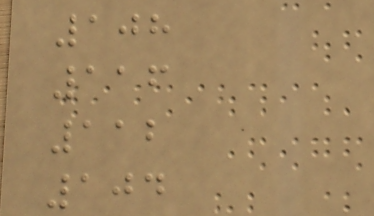108
116
112
104
